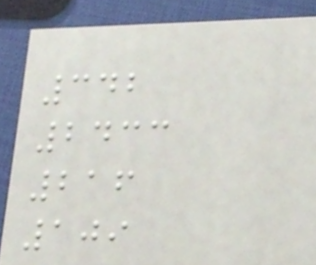342
2433
216
109
